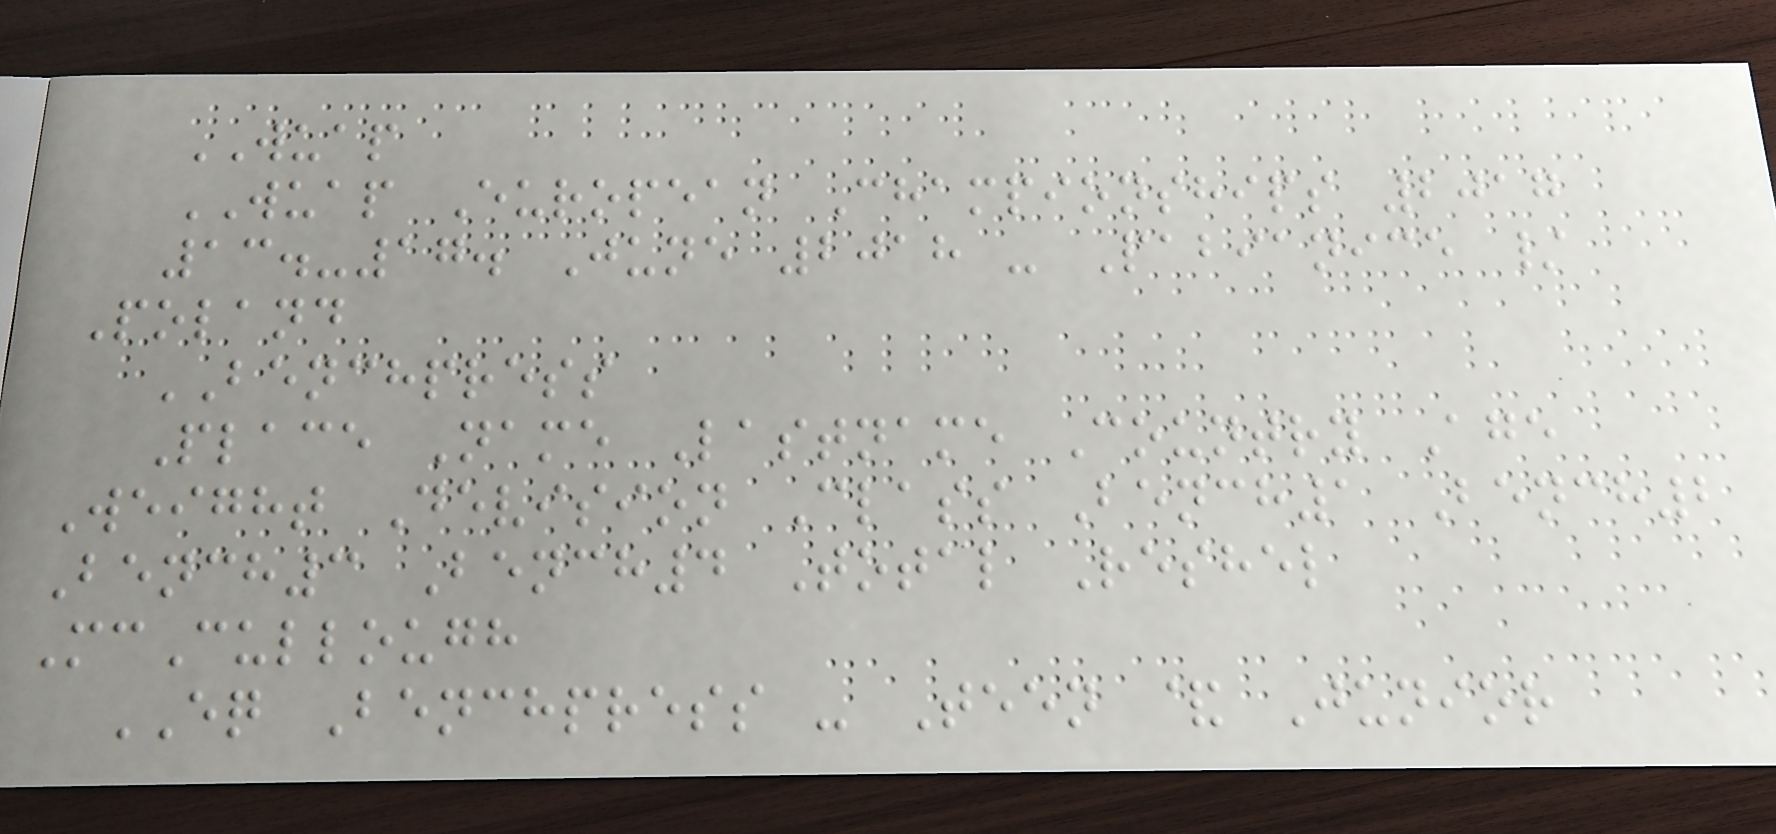WUAP
WUAP European Championships 2017
13.-17. June 2018 - Pabianice /
Poland
BENCHPRESS
Place Name Lastname Country Age
Weight Devision Class Bench1 Bench2
Bench3 Bench4 Total Reshel
McCullough
EQ Benchpress - Teen & Junior
